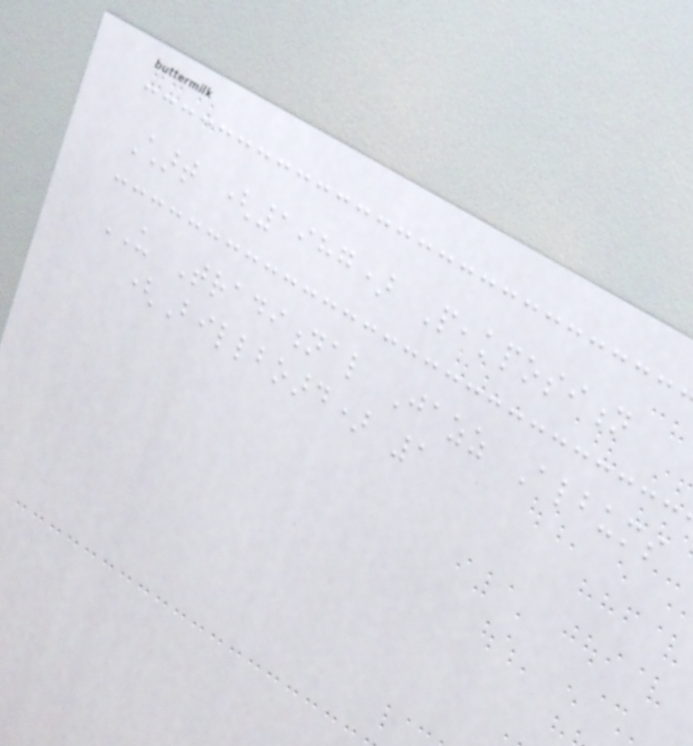Chart (1987) Peakposition
US Traditional Jazz Albums
(Billboard) 1
